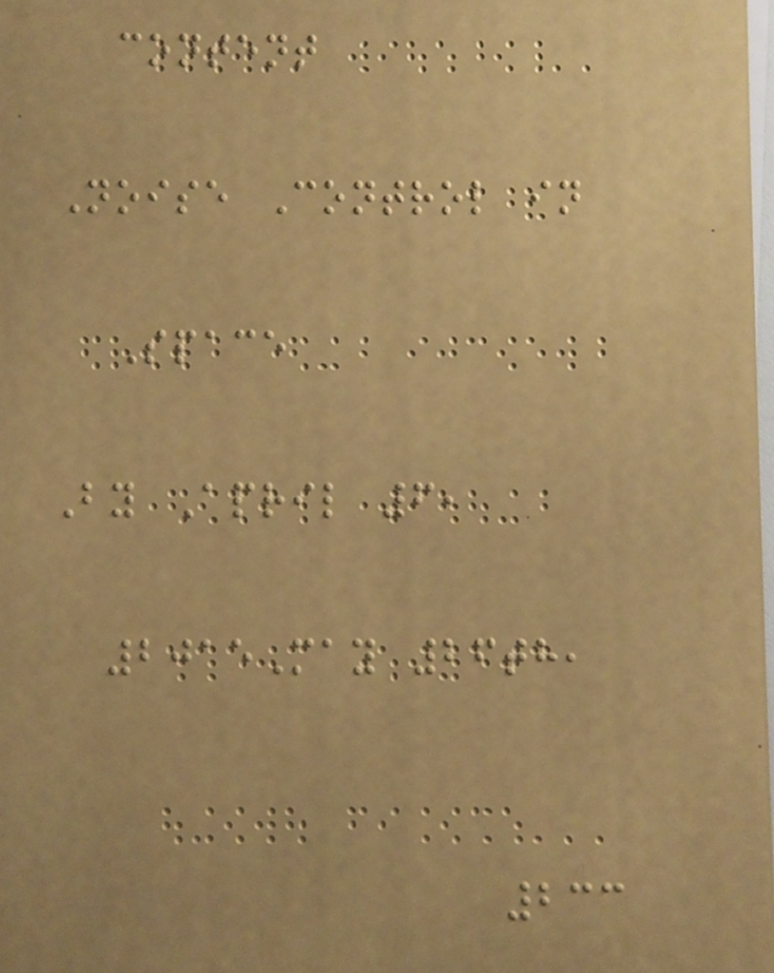content
Noise Control in
Space
By April 6,
2015May 26th,
233
